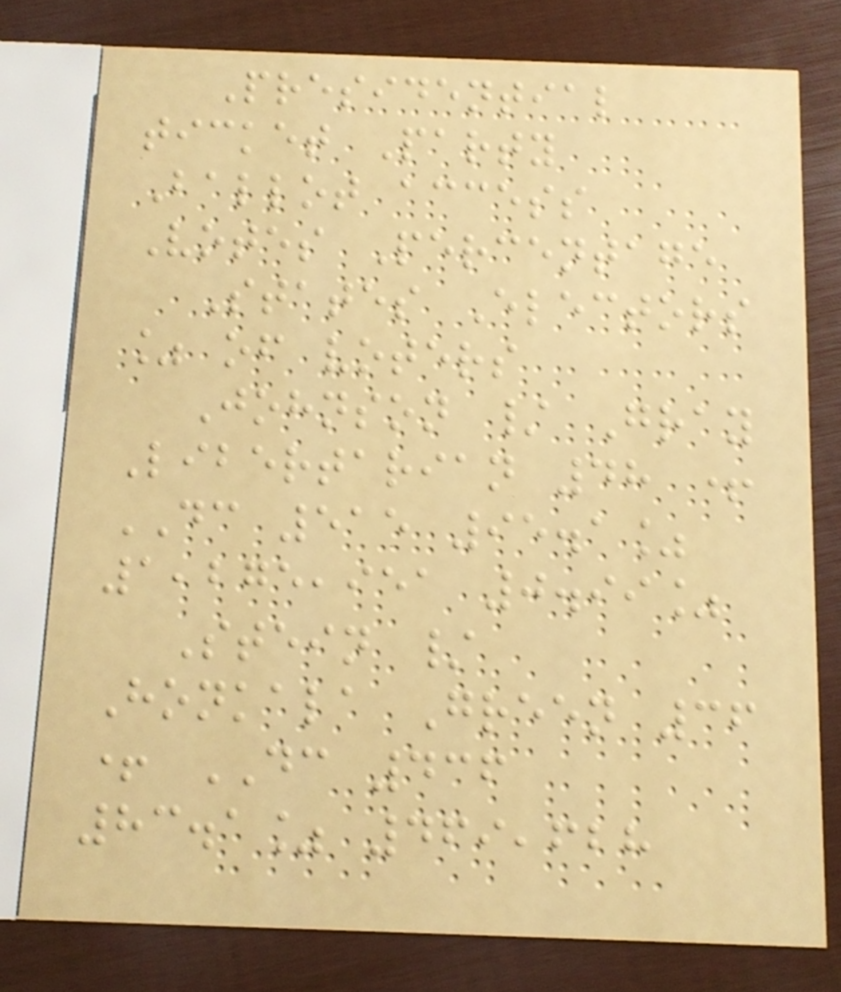Presidential
ticket Party
Ballot access
Votes Percentage
States Electors
% of voters
Johnson / Gray
Libertarian 48 +
DC 515 95.1%
1,275,951 0.99%
Stein /
Honkala Green 36
+ DC 436
83.1% 469,628
